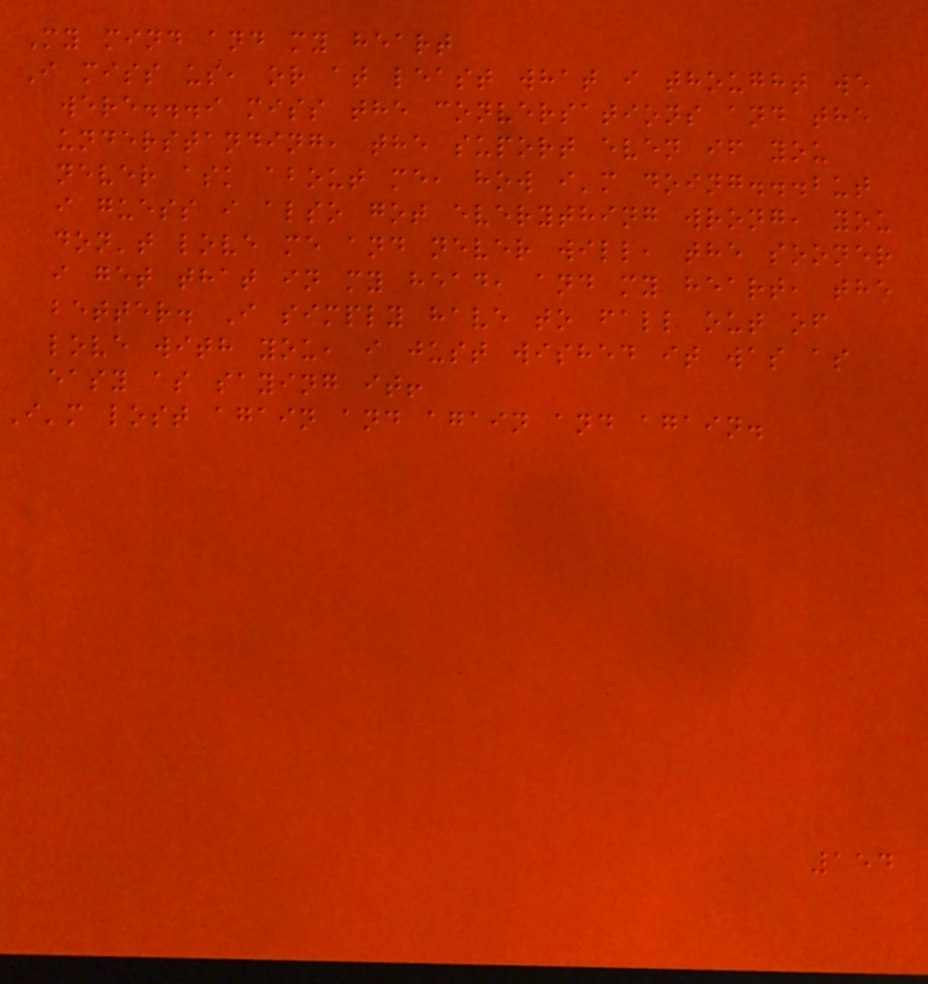My mind and my heart
I miss us, or at least what i thought we
were...i miss the conversations and the
understanding, the suport even if you
never ask about me, how i'm doing...but
i guess i also got everything wrong, you
don't love me and never will, the sooner
i get that in my head, and my heart, the
better. I simply have to fall out of
love with you, i just wished it was as
easy as saying it!
I'm lost again and again and again.
154
